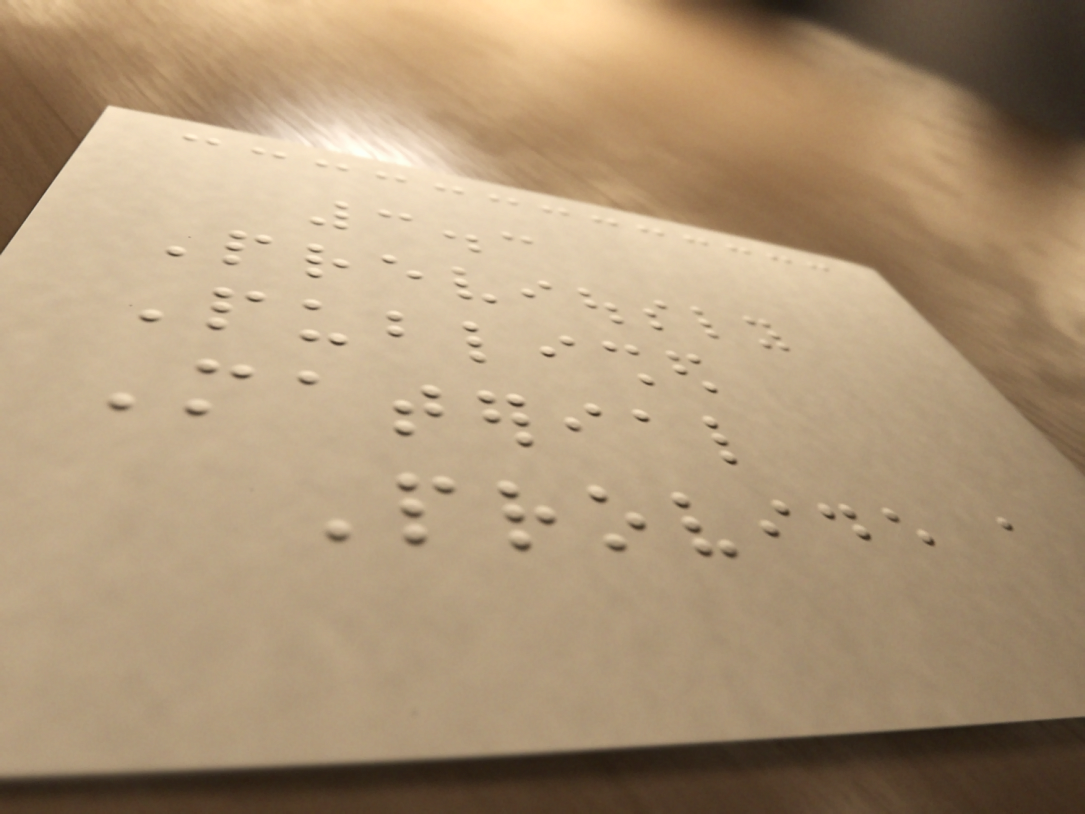3.3
Previously
Published
Material
Provide a
